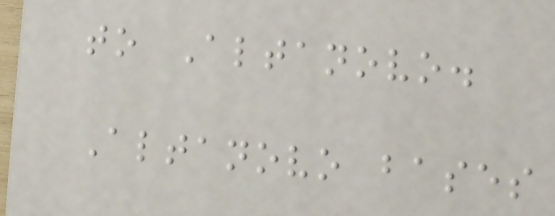to Altanovo.
Altanovo bases
